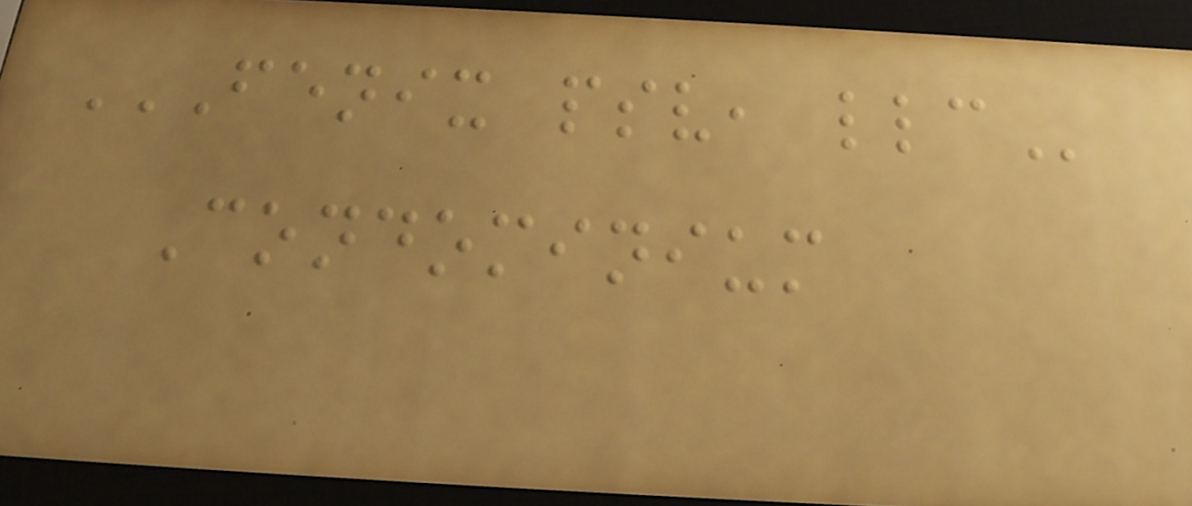FENIX PSV, LLC
Condominium
